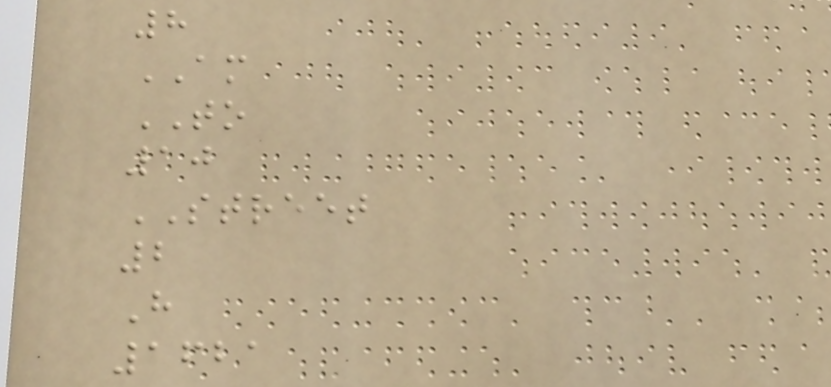8
AM
TO
10
STREET
2
H
1621
